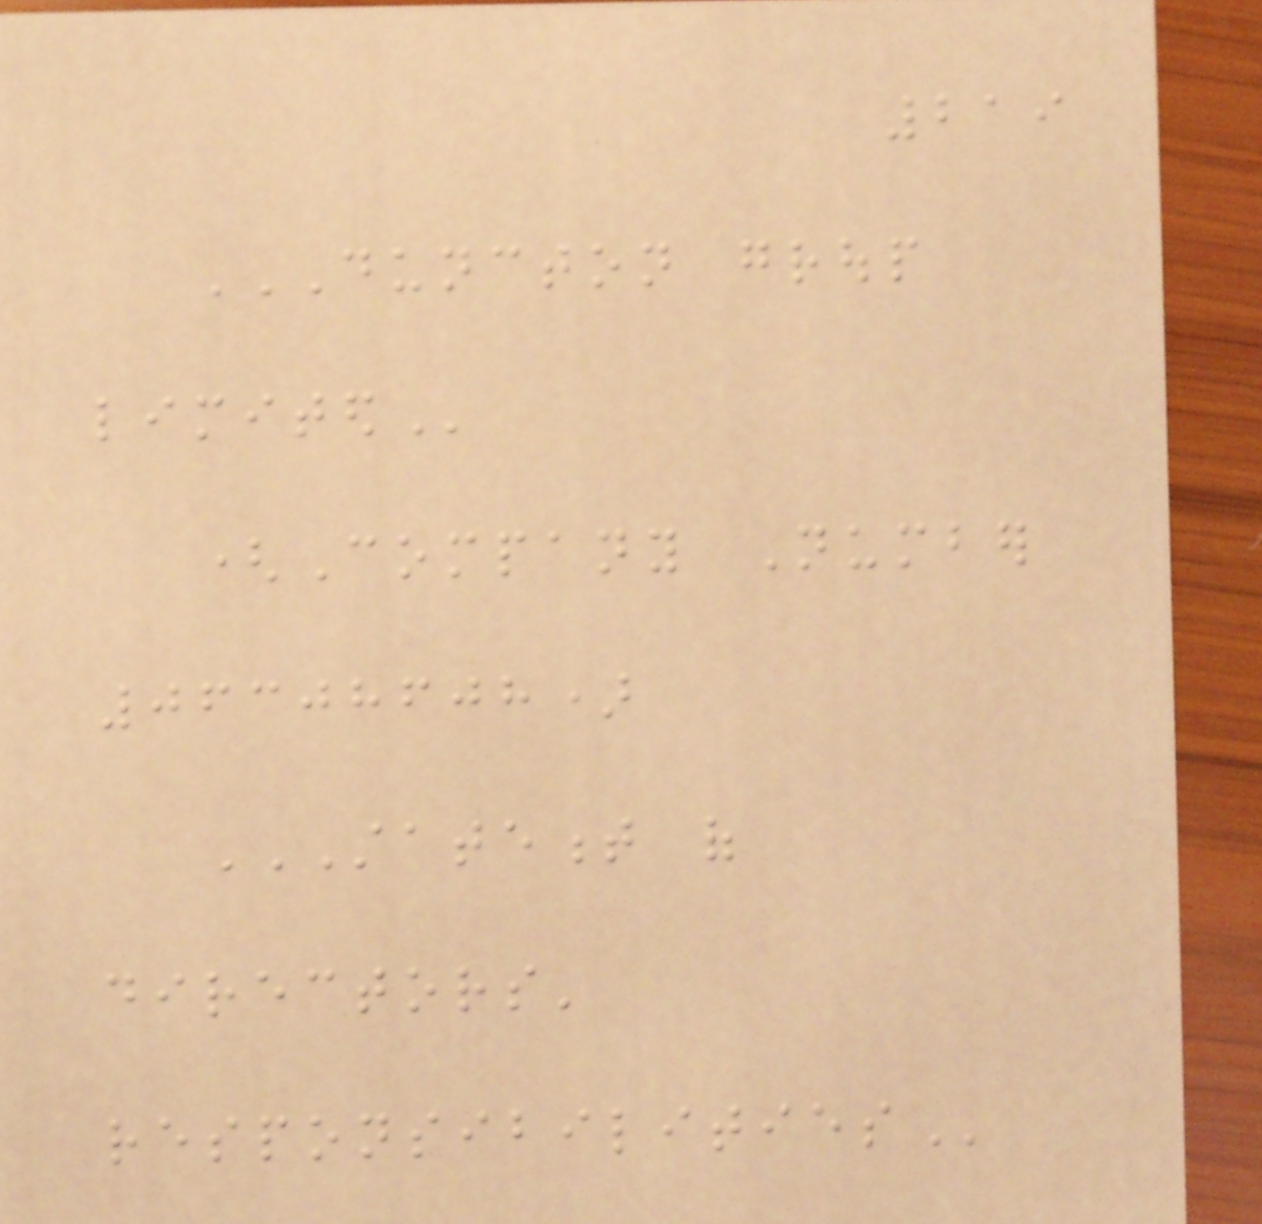219
DUNCTON GROUP
LIMITED
(Company Number
06308608)
STATEMENT OF
DIRECTORS'
RESPONSIBILITIES
